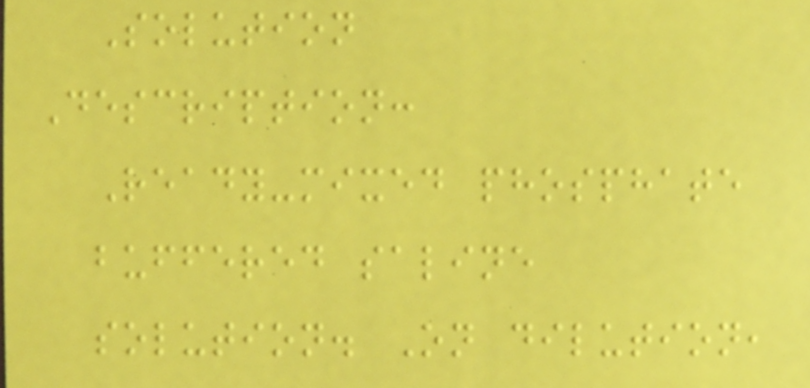Solution
Description:
Ready-mixed phosphate
buffered saline
solution. On dilution,
